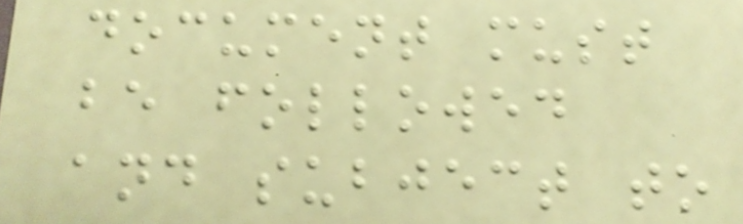document must
be followed
and subject to
